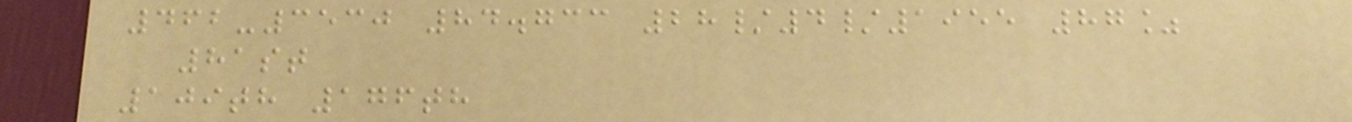462-3530 84.733 28/4/1955 87%
81st
109th 176th
